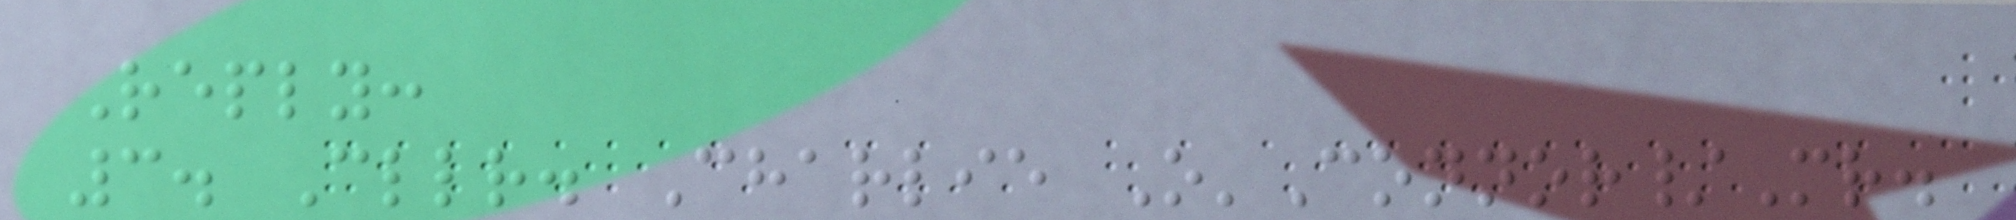Reply:
3. Cllr. Charlie O'Connor/Mr.
